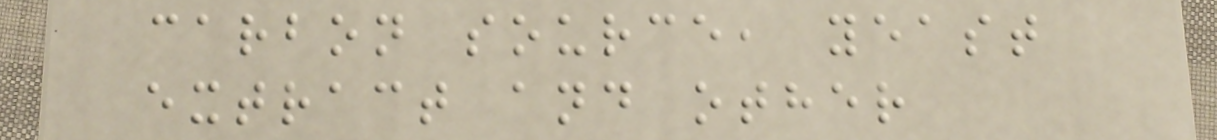carbon source, yeast
extract and other
